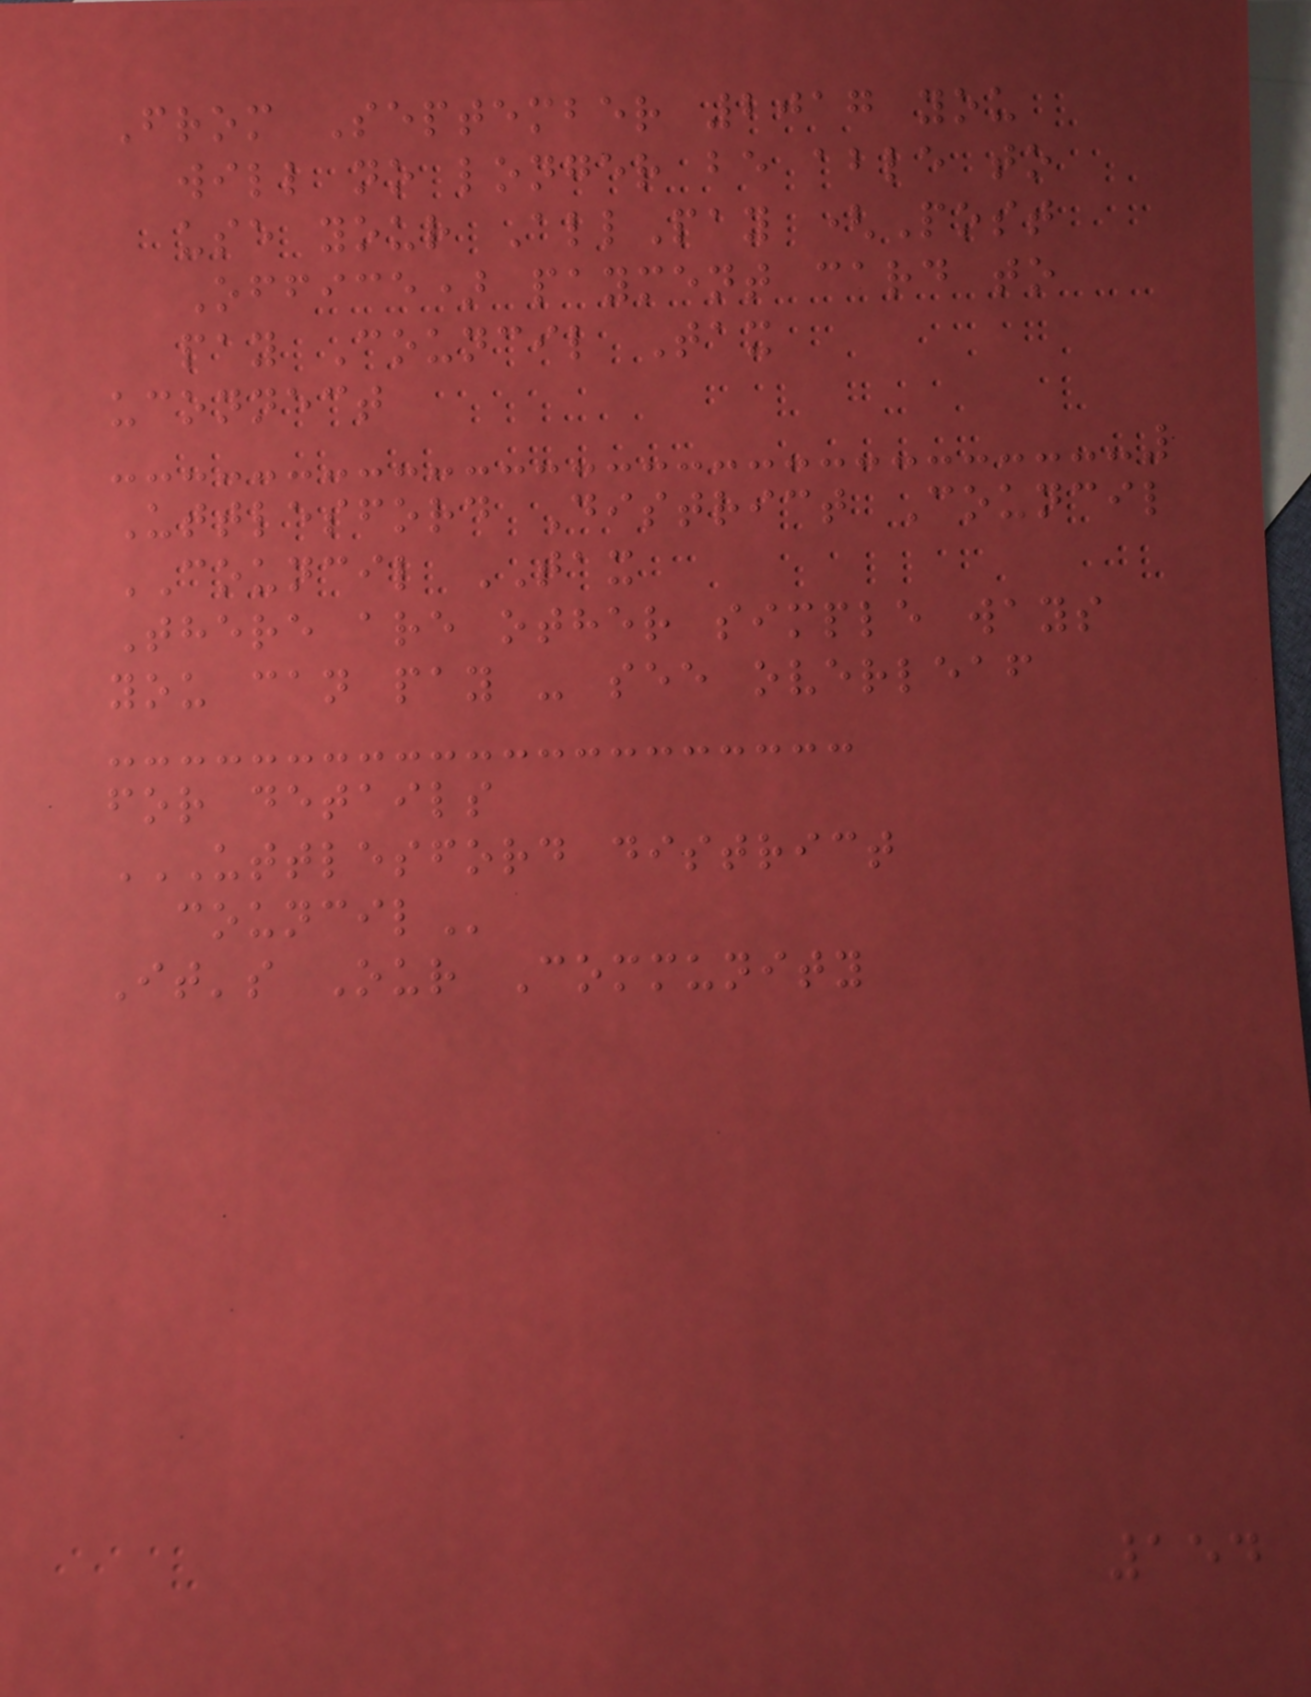From September 2017 you
will no longer be able to
use your AllPay (Post
Office) payment card to
pay Council Tax
uconnect
Uttlesford District Council
COUNCIL TAX
There are other simple ways
you can pay - see overleaf
for details
UTTLESFORD DISTRICT
COUNCIL
It's Our Community
154
